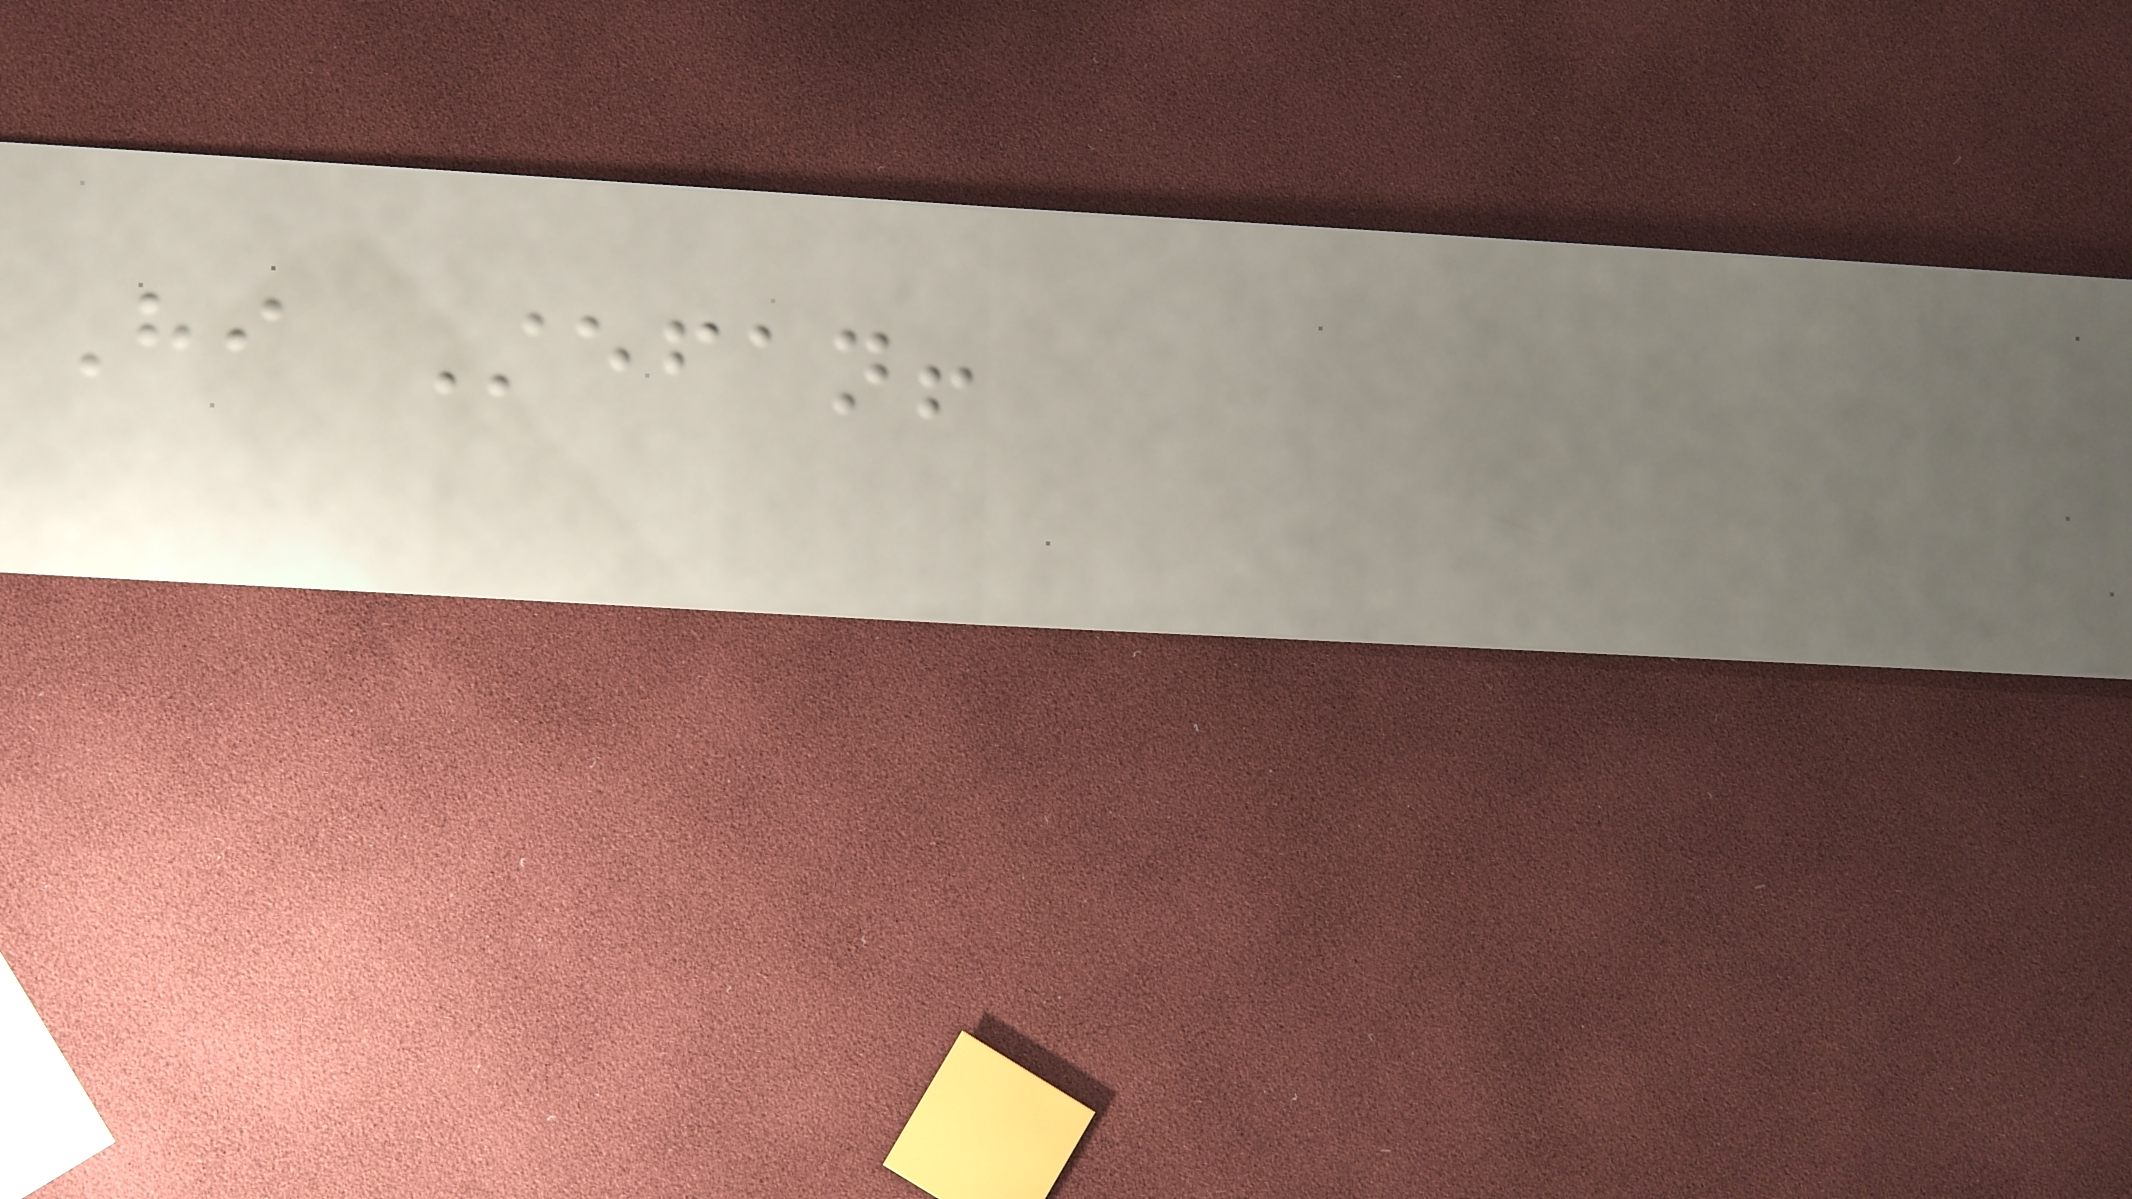Hi Stefan!
